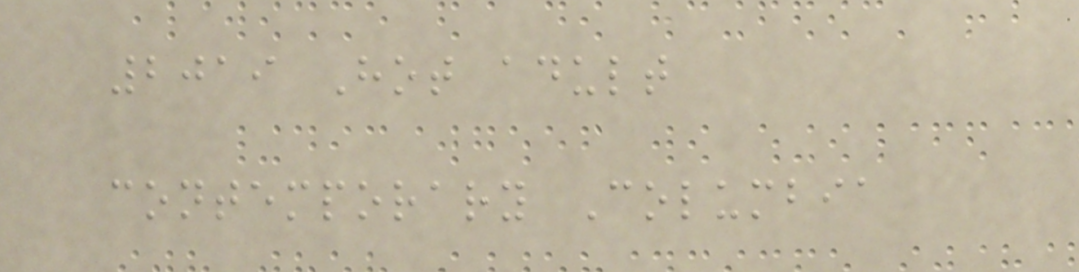2019 Hot adult
contemporary Columbia
